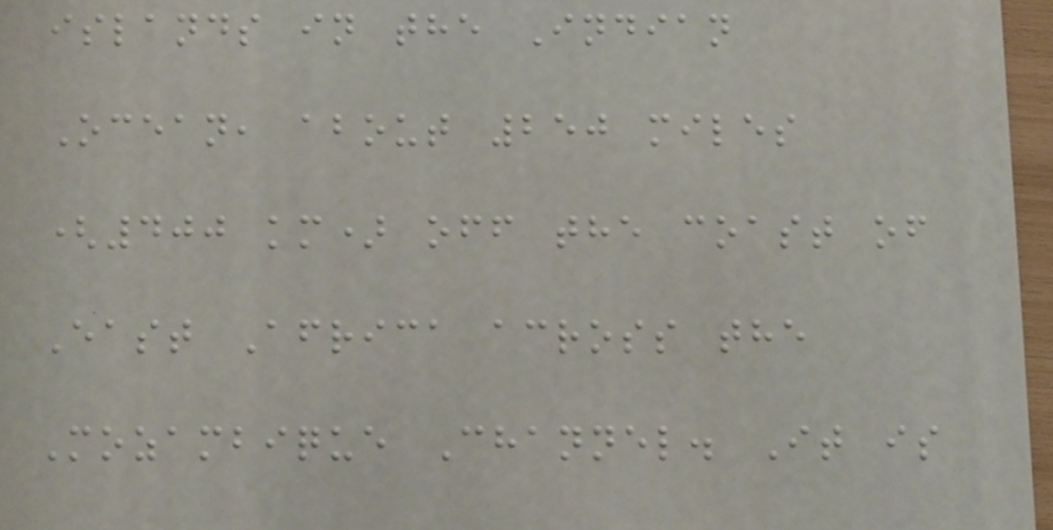islands in the Indian
Ocean, about 250 miles
(400 km) off the coast of
East Africa across the
Mozambique Channel. It is
